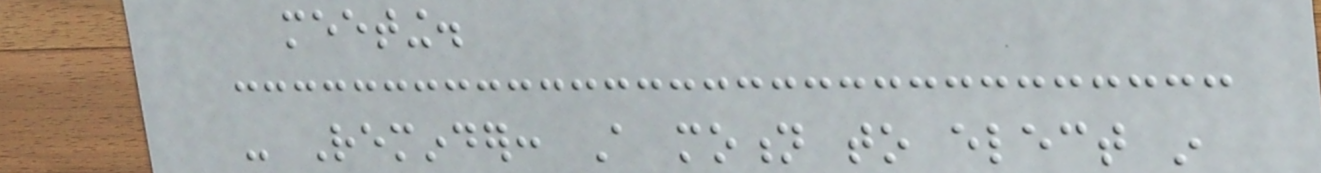meeting.
- Reminder: A motion to elect in
